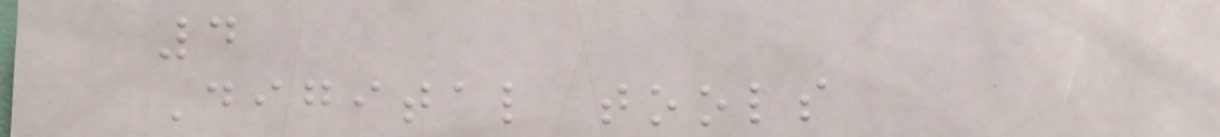4
Digital tools
